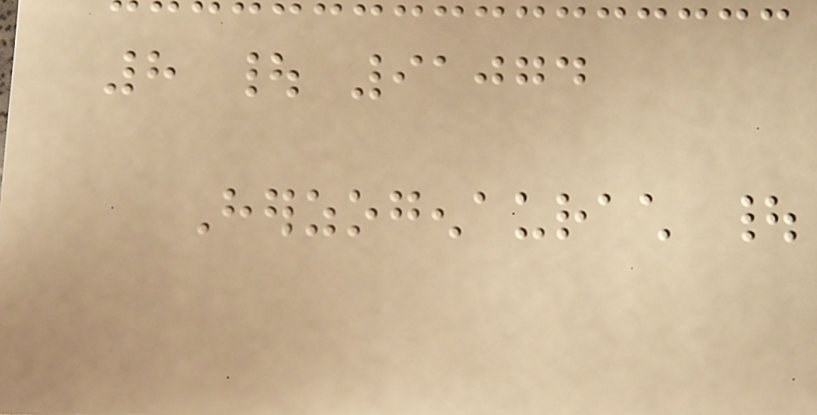8 | 91074
Herzogenaurach |
